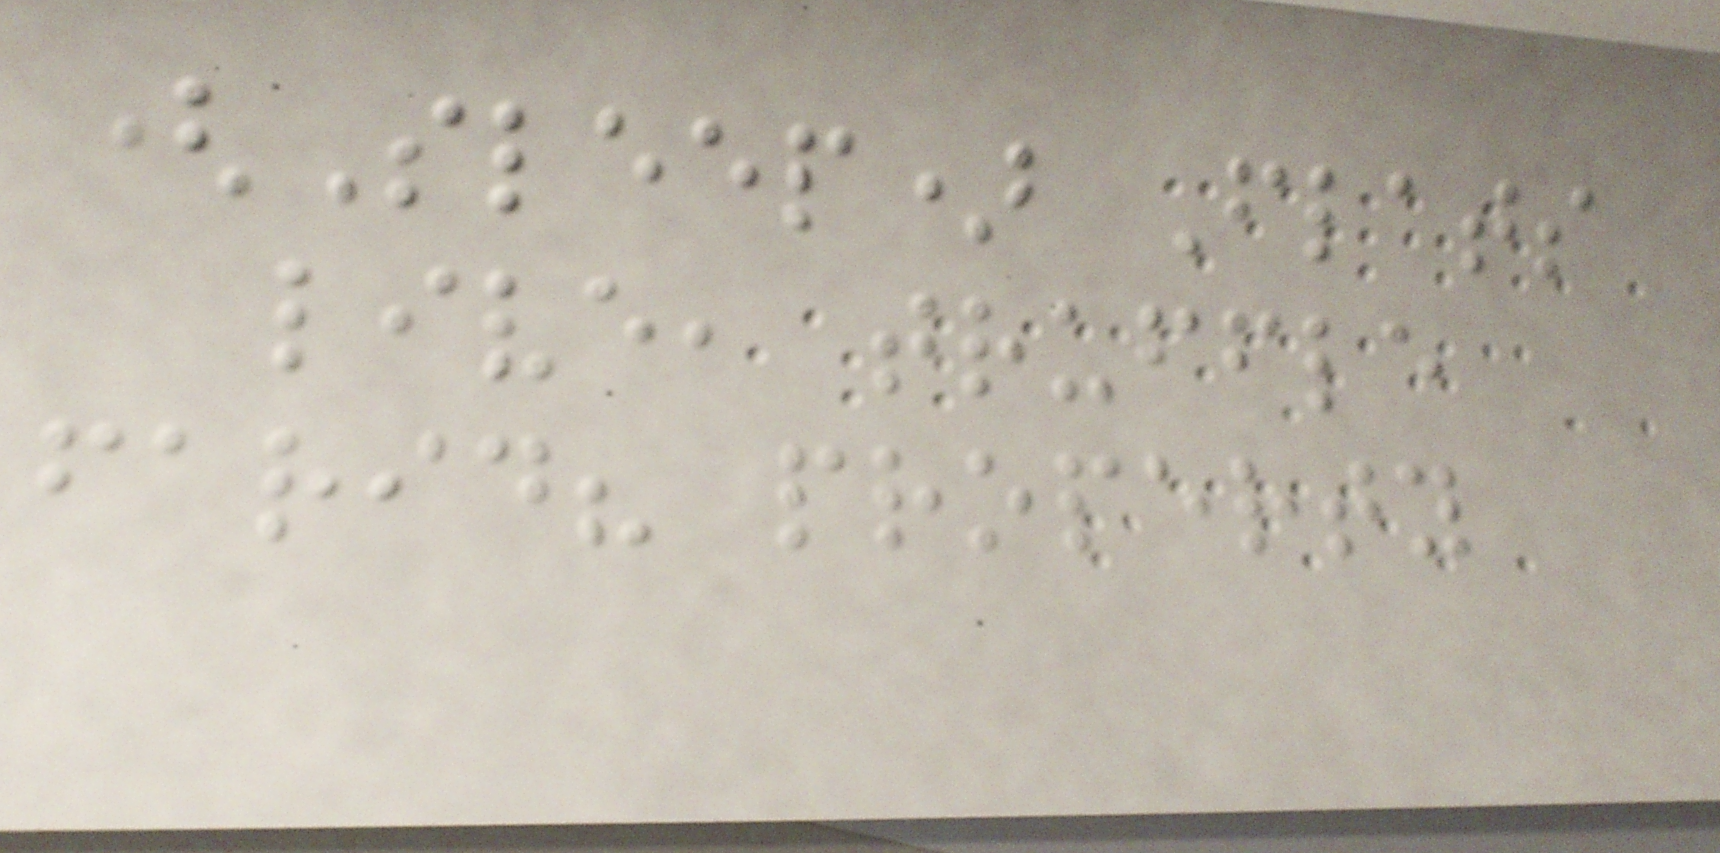(Sleep) Flats
live, truffle
farid? property
